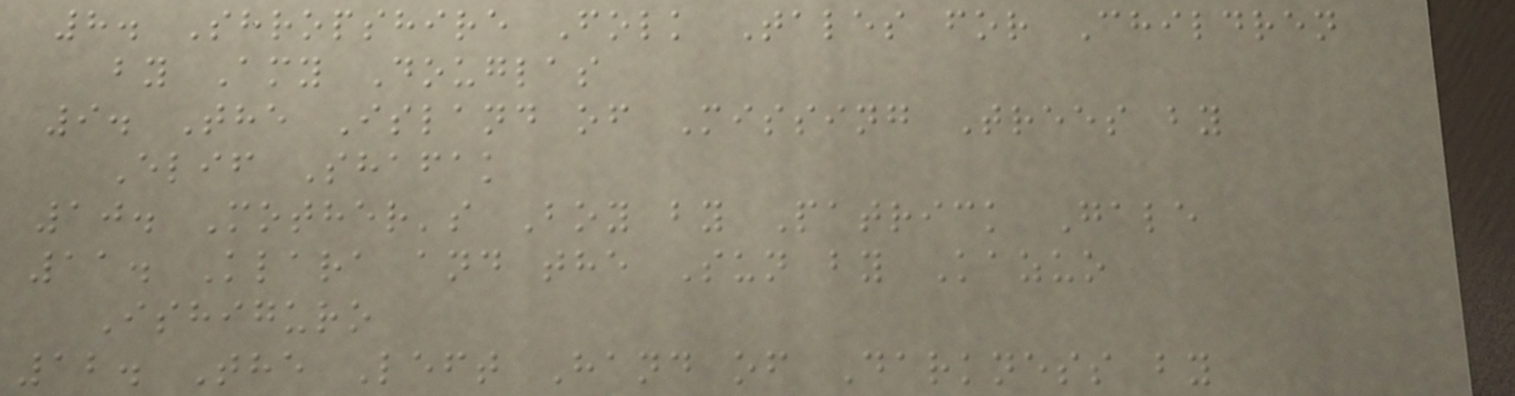8. Shropshire Folk Tales for Children
by Amy Douglas
9. The Island of Missing Trees by
Elif Shafak
10. Mother's Boy by Patrick Gale
11. Klara and the Sun by Kazuo
Ishiguro
12. The Left Hand of Darkness by
